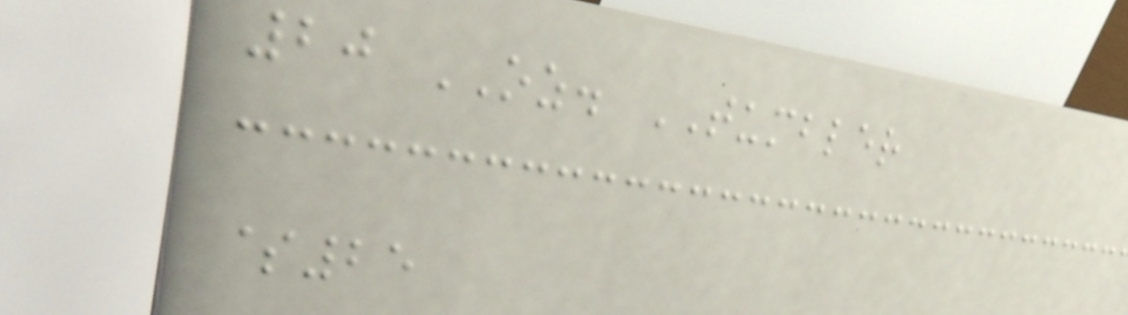20 OZ. TUMBLER
$25
